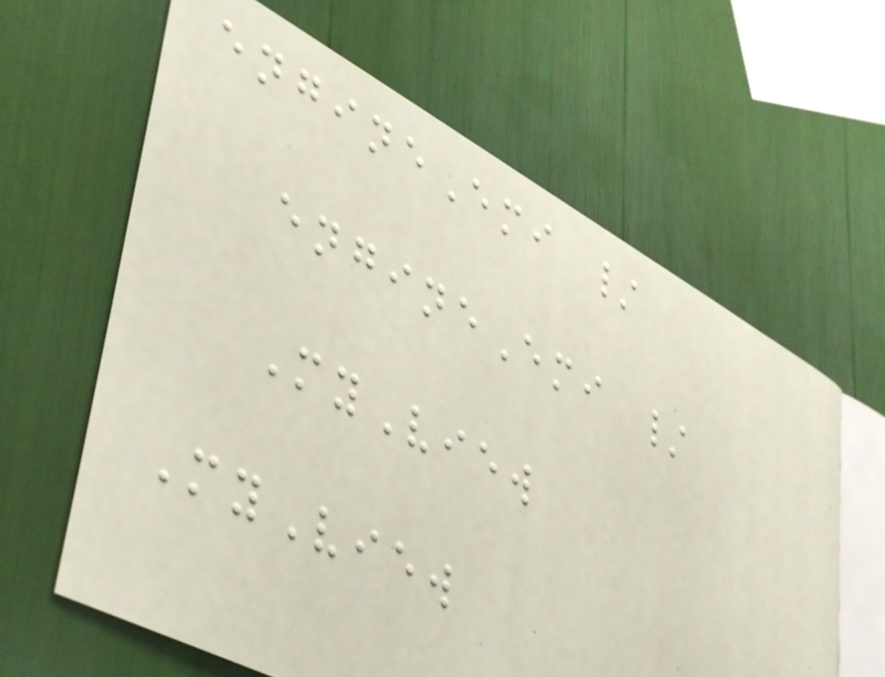engineEmi /
engineEmi /
MyView
MyView
